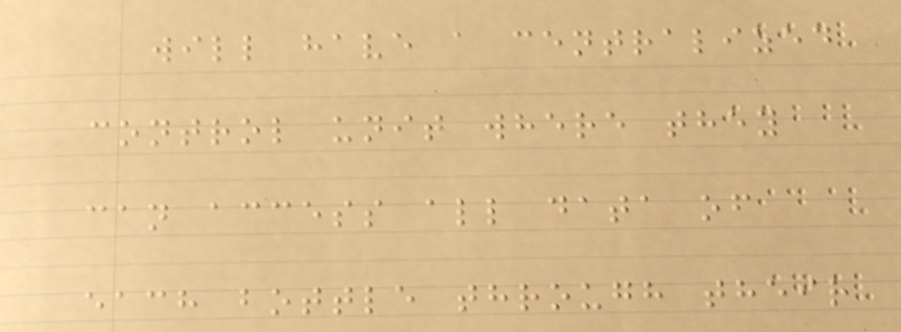will have a centralized
control unit where they
can access all data of
each bottle through their
